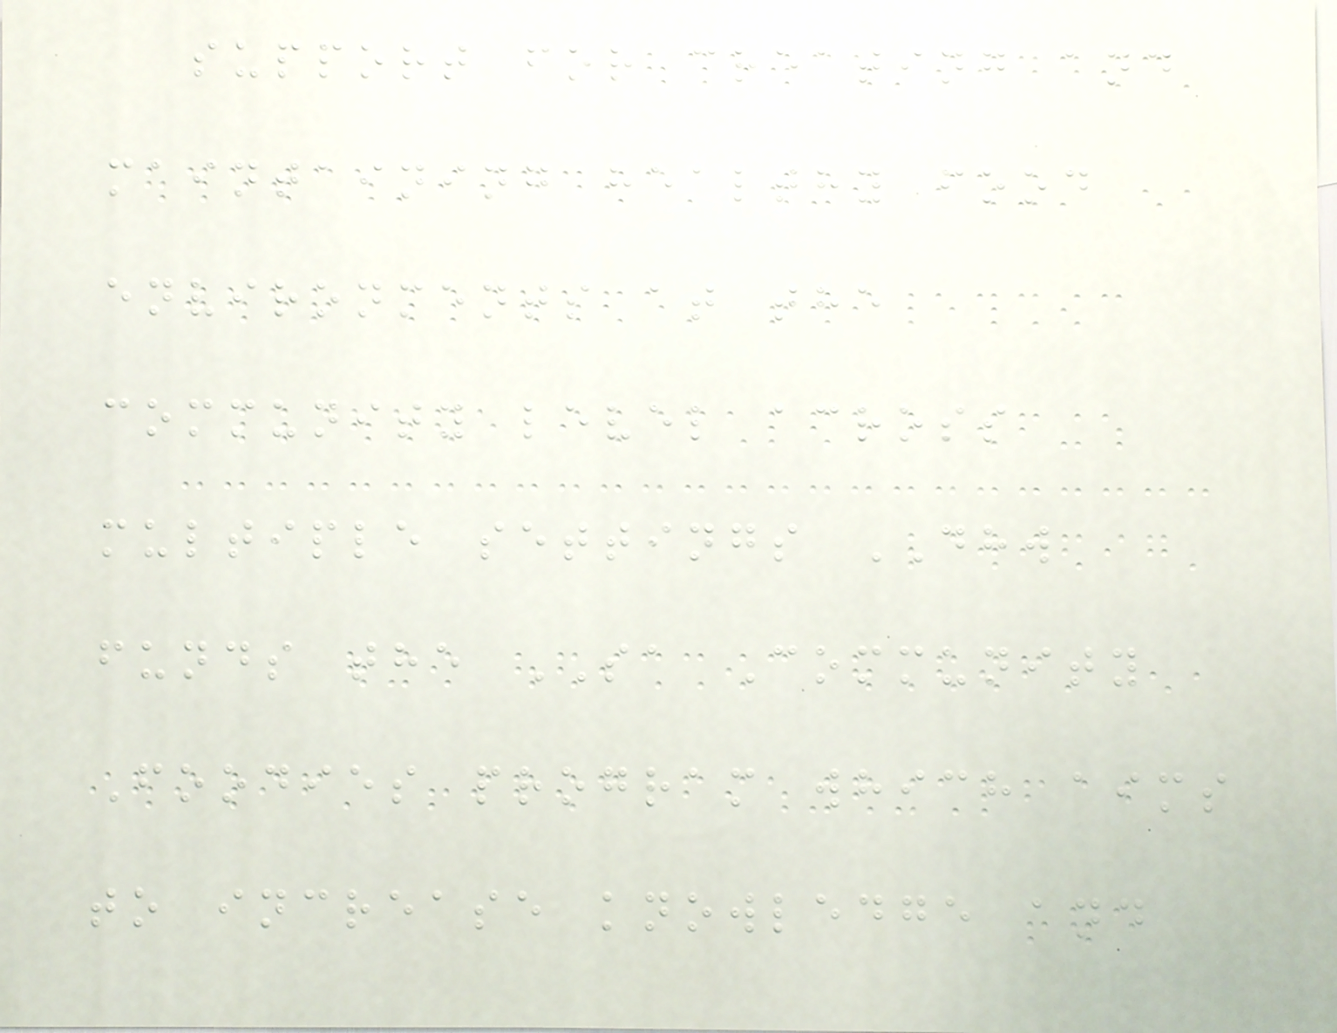support for creating and
maintaining healthy food
environments at the
community level across
multiple settings DHW
funds the SA Community
Foodies program which aims
to increase knowledge and
